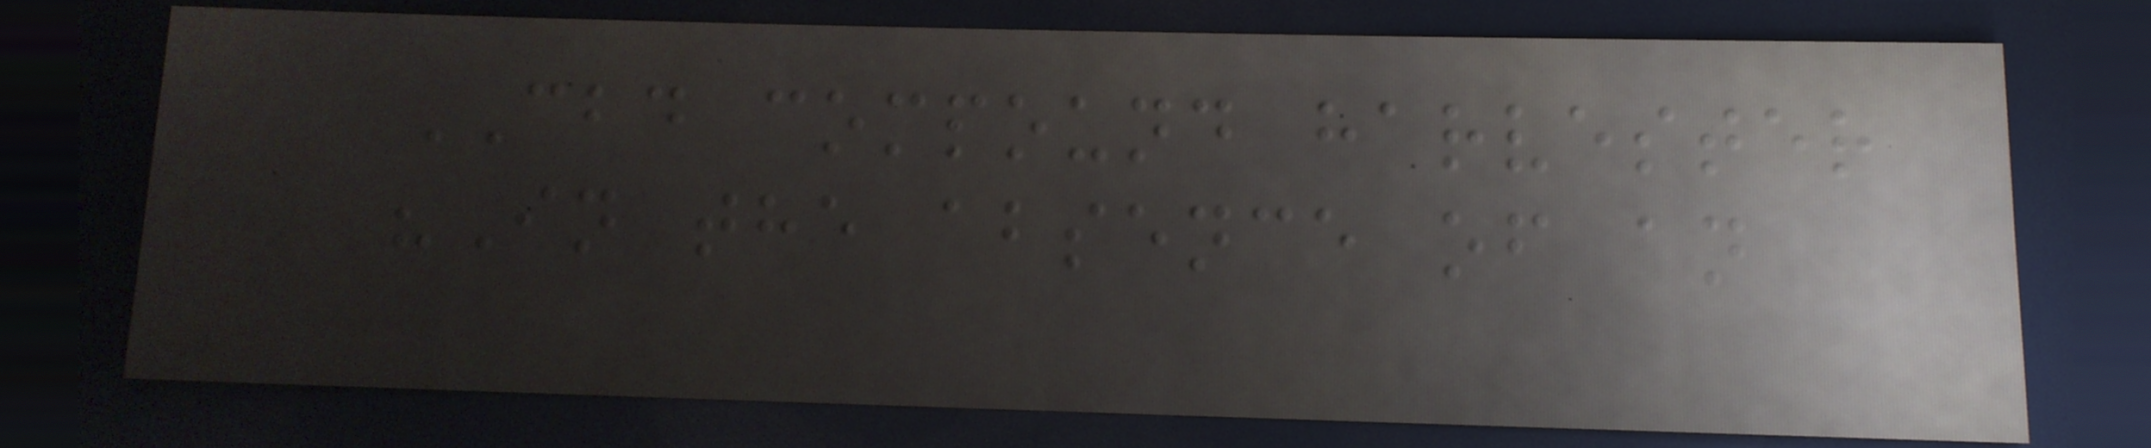CBD compound harvester
"In the absence of an
